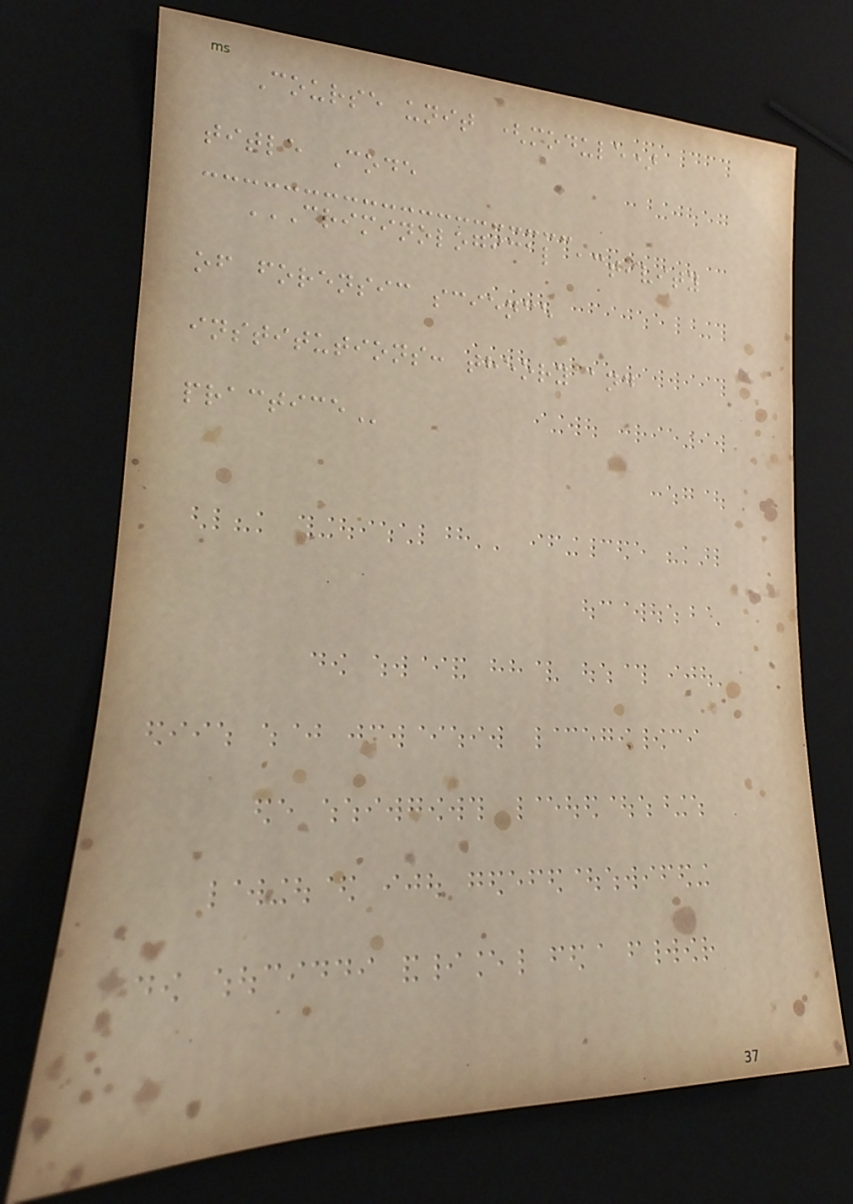Course unit (module)
title Code
CRIMINOLOGICAL ACTIVITY
OF FORENSIC SCIENCE
INSTITUTIONS: THEORY AND
PRACTICE
